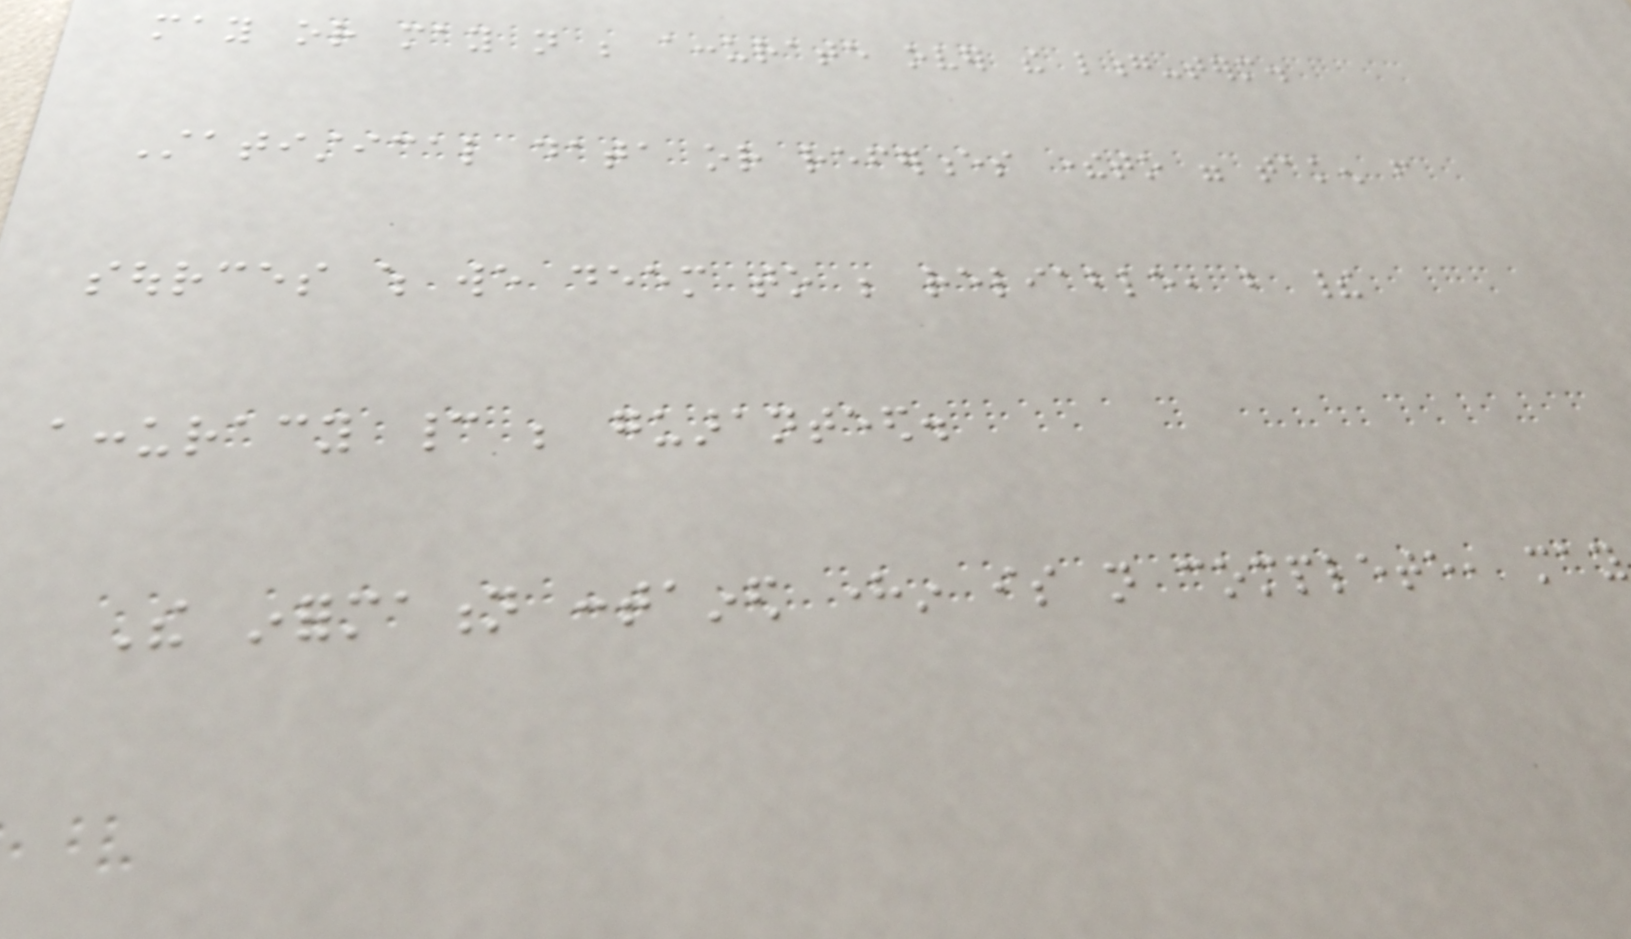may or may not be accurate over the long-term.
Statistical data or references thereto were taken from
sources which we deem to be reliable, but their
accuracy cannot be guaranteed.
The information contained herein is not complete, may
